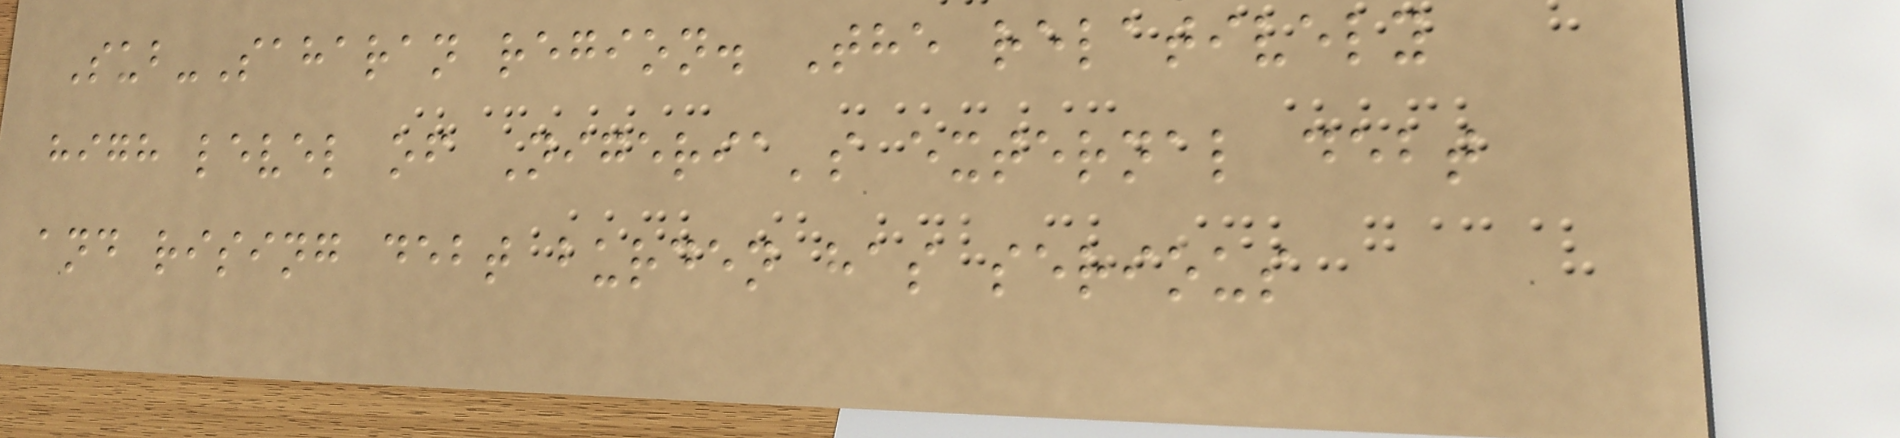Sub-Saharan region. The relatively
high level of Nigeria's external debt
and rising debt burden has serious
